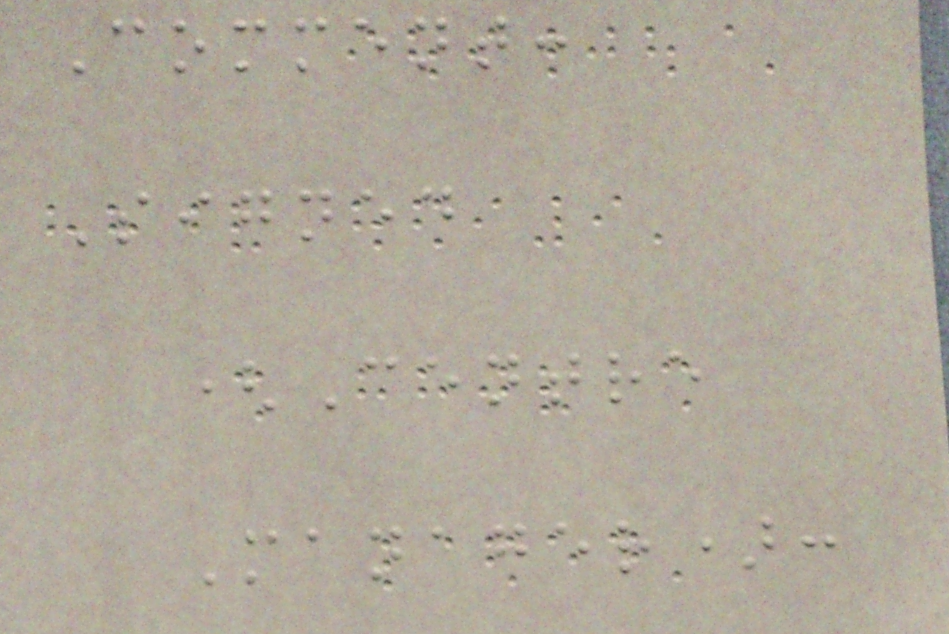Comment:
Signed
(Centre
Manager):
